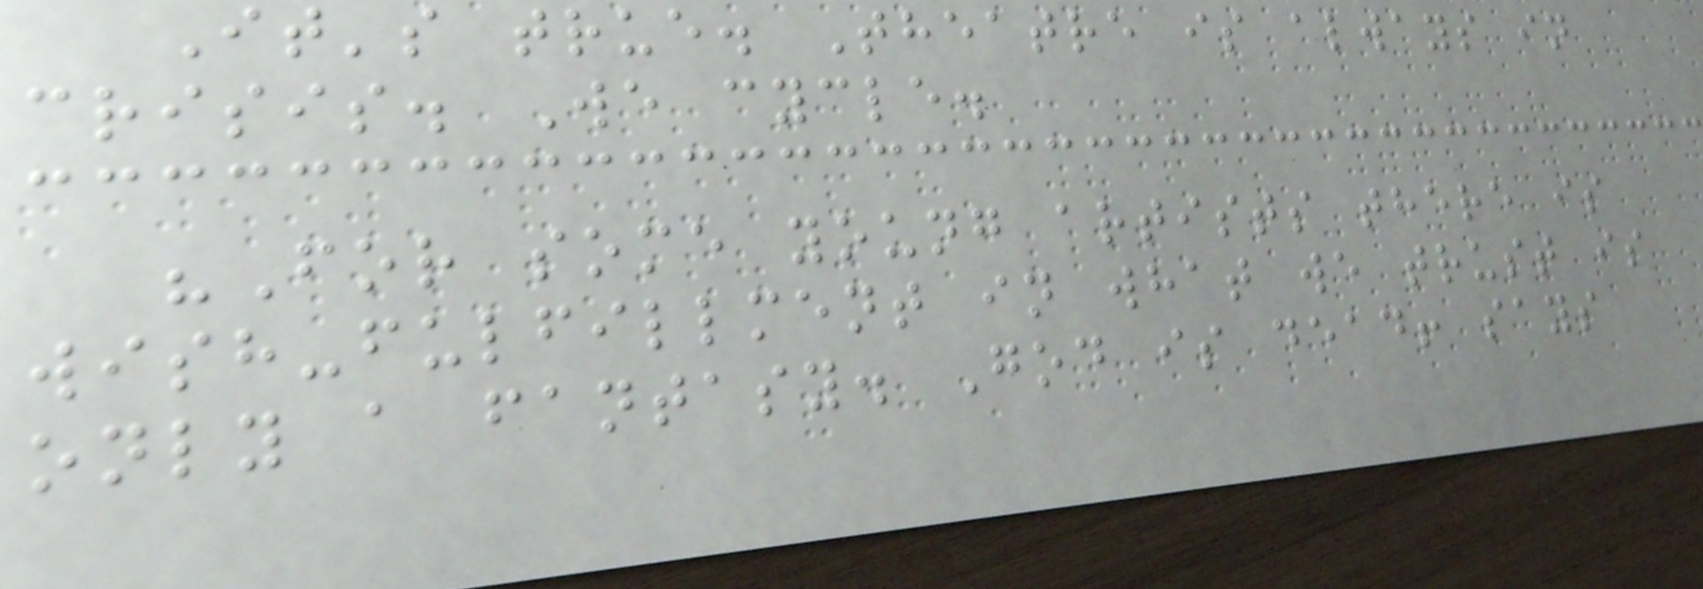It's true. Theatre is always in
crisis. We cycle.
"For some young artists there is
wish-fulfillment in what we trust is
only a fantasy. God is dead! says
